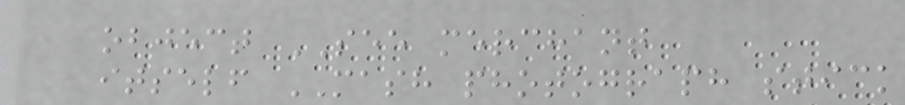object SEE merchant
itself MASH photograph stick
